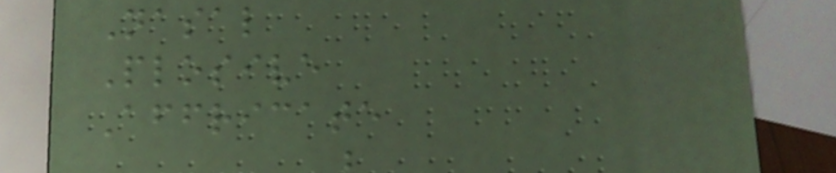Nasal
Plosive
Affricate
